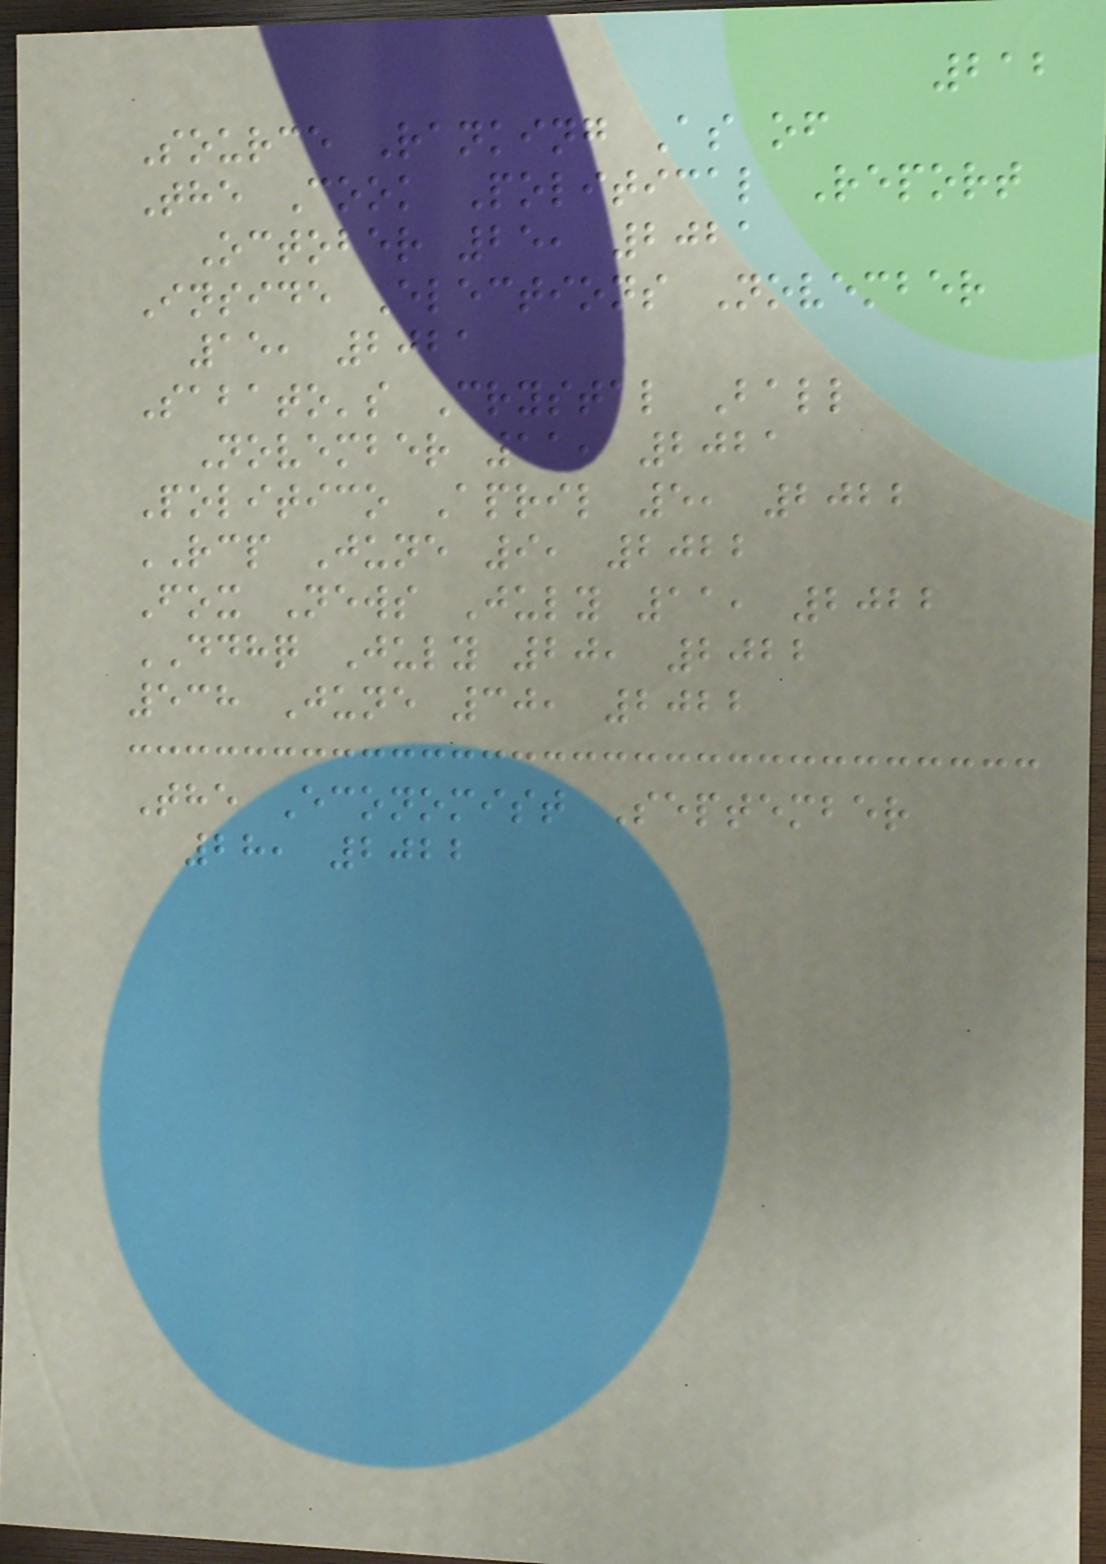212
Source Ranking As of
The Cook Political Report
October 25, 2021
Inside Elections November
15, 2021
Sabato's Crystal Ball
November 11, 2021
Politico April 5, 2022
RCP June 9, 2022
Fox News July 11, 2022
DDHQ July 20, 2022
538 June 30, 2022
The Economist September
28, 2022
